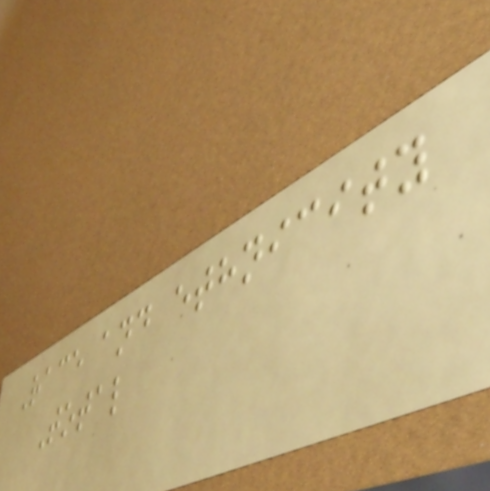Race and ethnicity
Total
